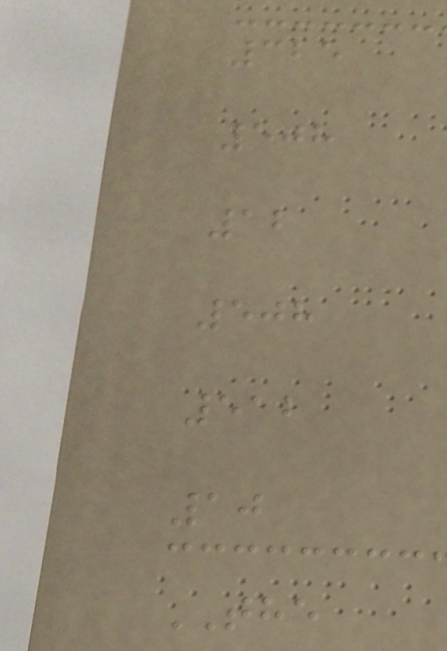325
508
12
508
512
10
THE
